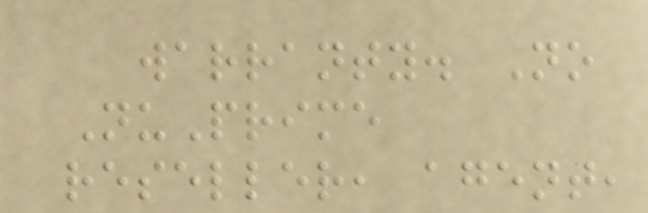warranty. No
NuPrime
reseller, agent,
